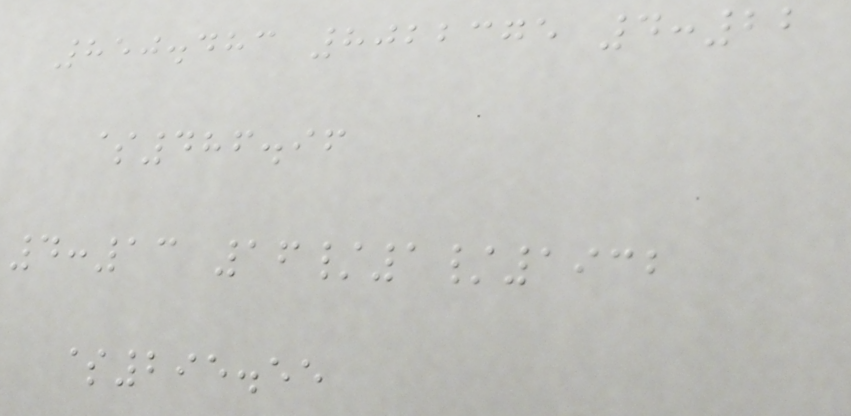850.483 8022375 4:22
$486.96
4:13 16/1/1932
$295.55
